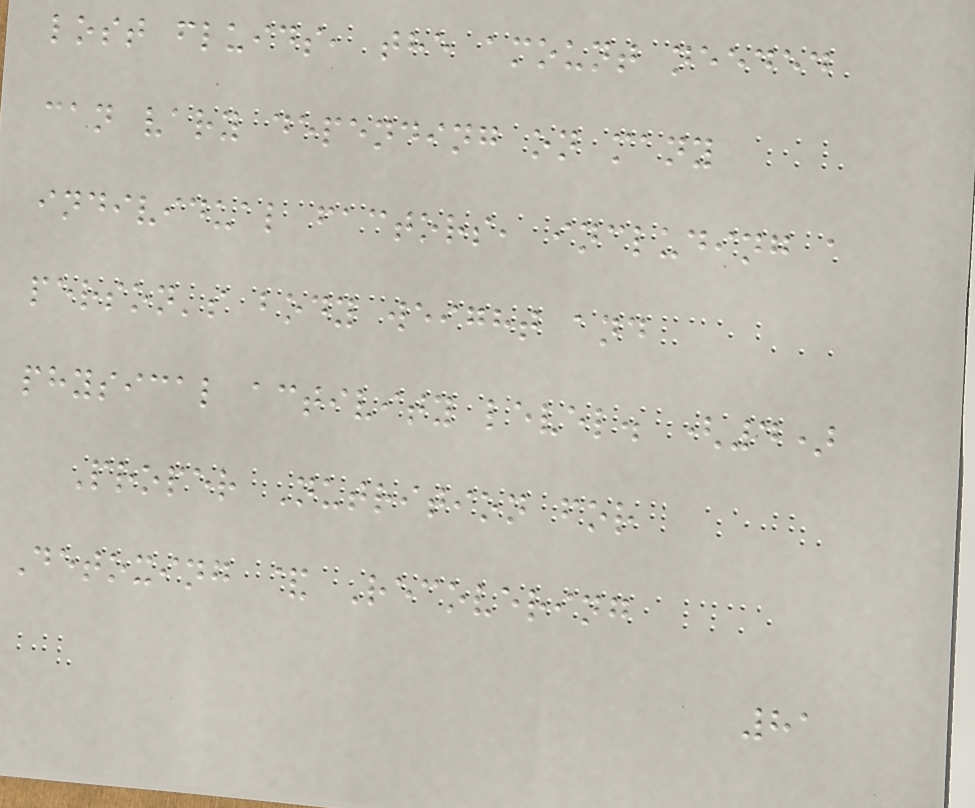lost fluids, the amount needed
can vary depending on many
individual factors, including a
person's body weight and
physical activity level. (4)
Proper Nutrition for
Detoxing & Recovering
81
